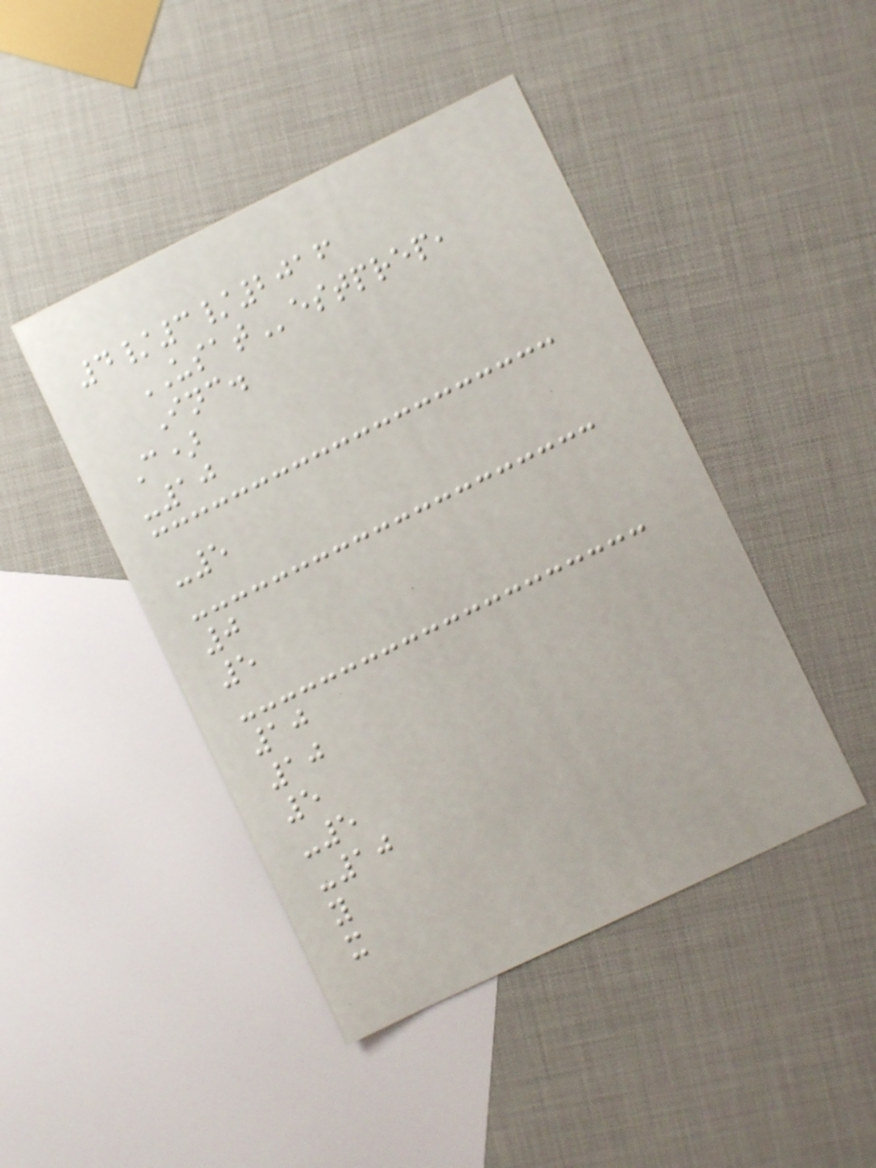4/3/2016
USATestprep,
Inc.
C)
-10
-5
0
5
10
10
5
-5
-10
y
x
